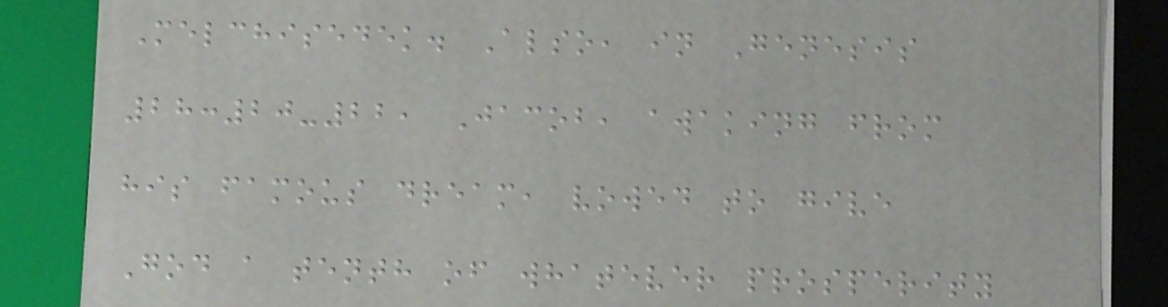Melchisedek. Also, in Genesis
28:20-22, Jacob, awaking from
his famous dream, vowed to give
God a tenth of whatever prosperity
